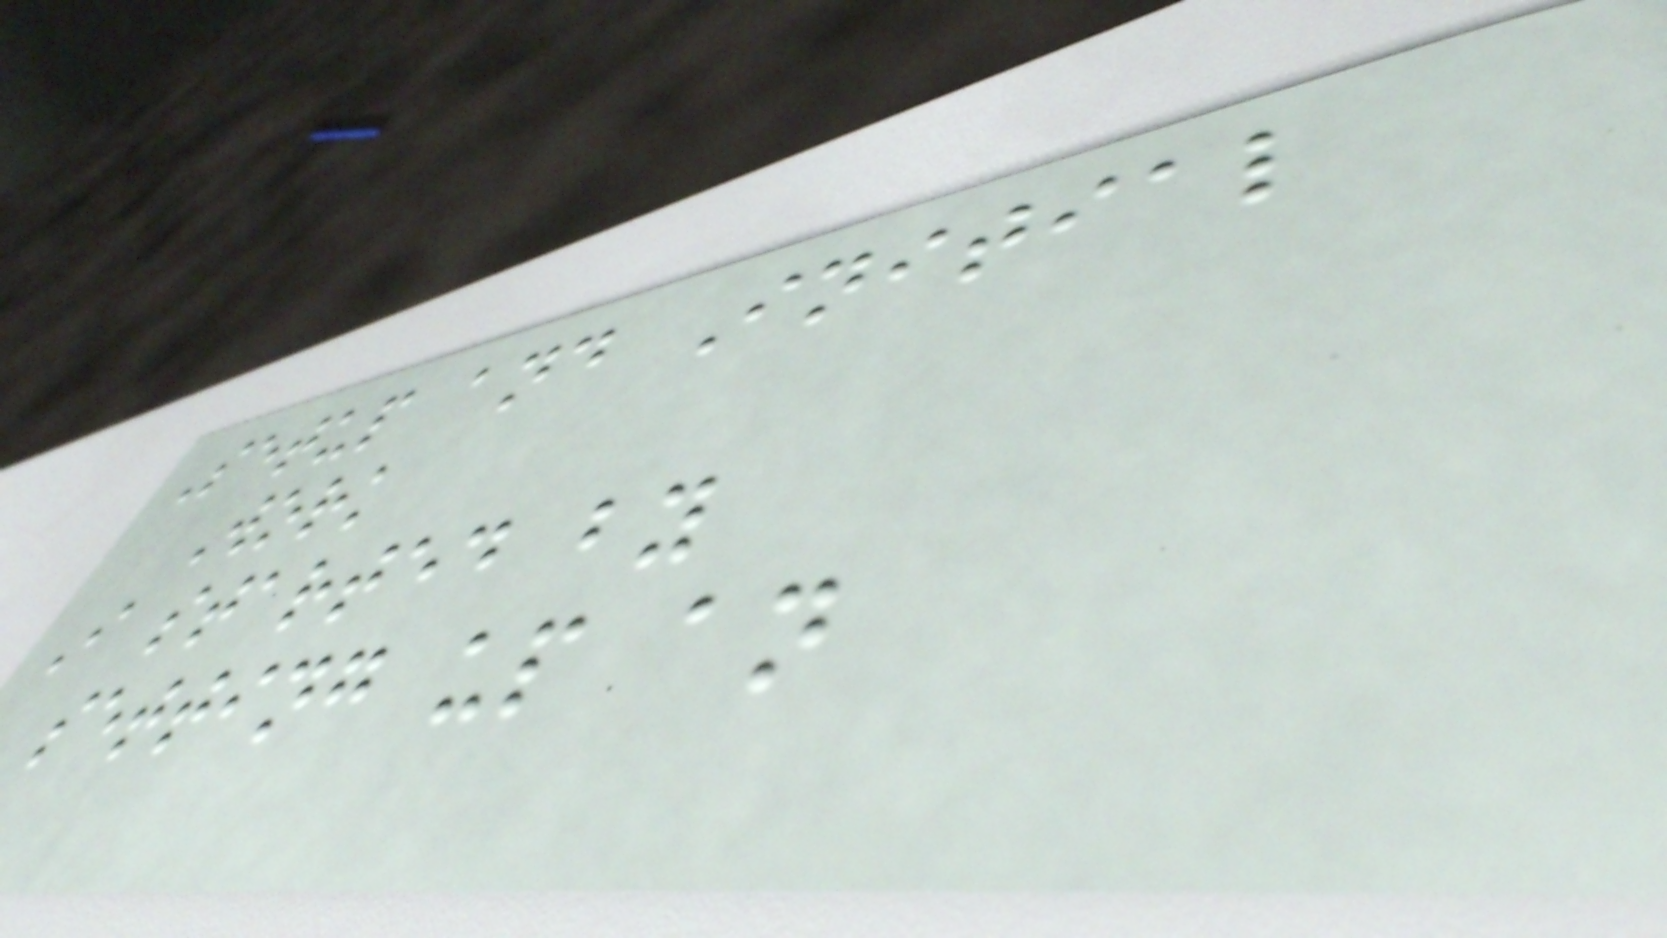Setup and Initial
Work
I started by
setting up an
